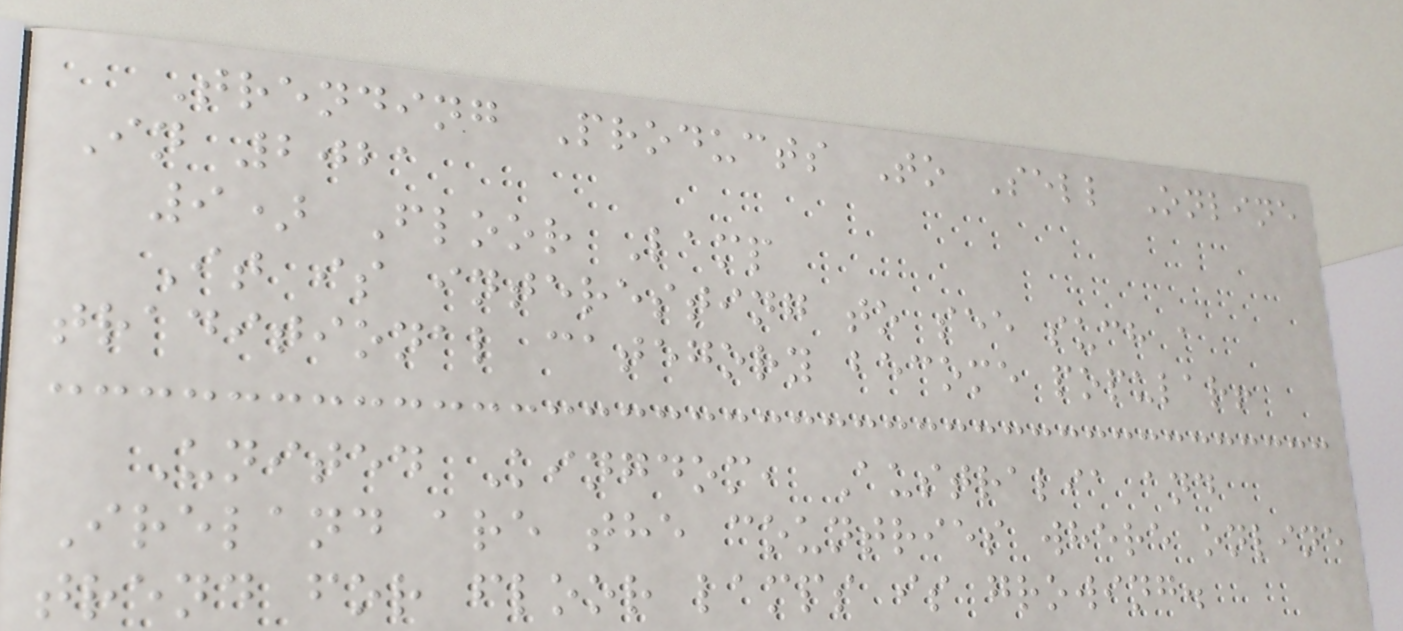Trending Products To Sell Online
In 2021
9) Floor Lamp
It is interesting to see such a
traditional category become popular!
United Kingdom, Australia and
Ireland are the countries where online
trend for floor lamps is growing.
